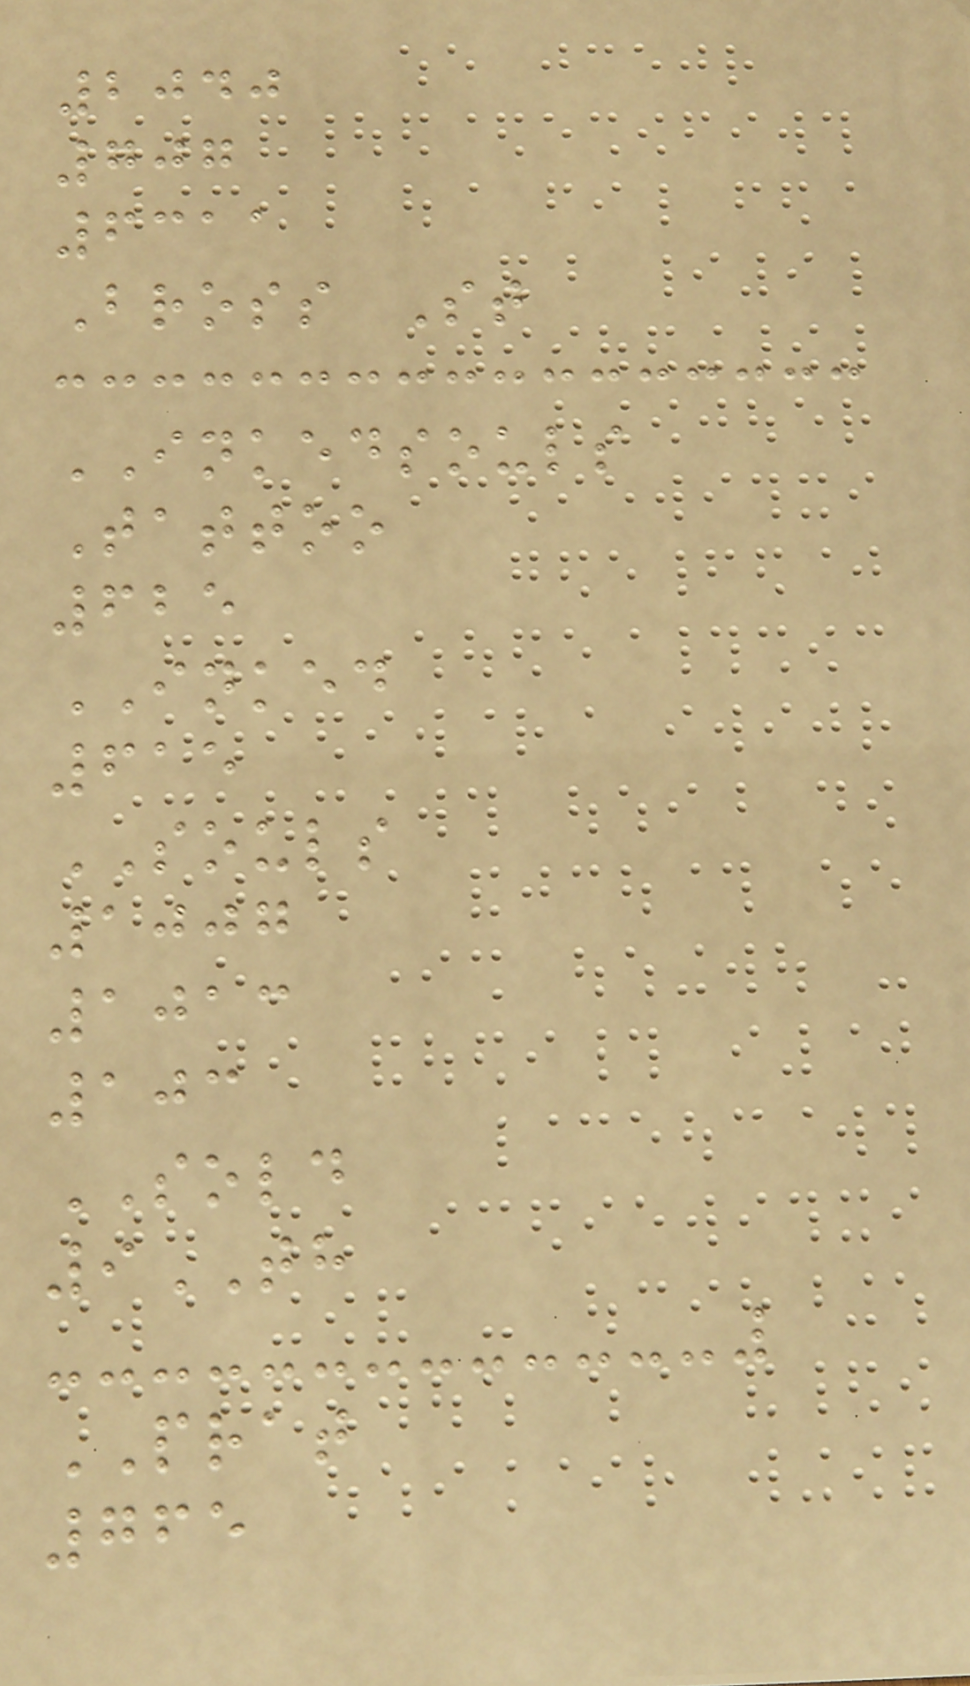2040
707
6311
Bross St
INKEDSOULS
Tattoo
625
INKED
615
SOULS
1007
1013
103
SOLD
9TH
PRAT
765
